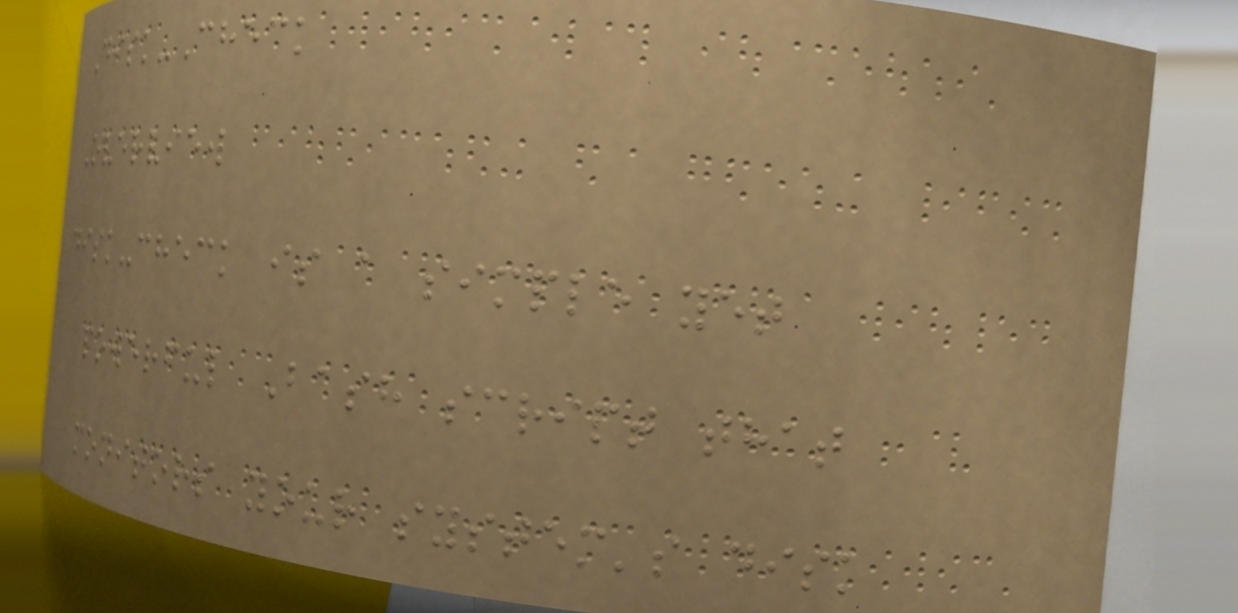Disk-Check
Overview
disk-check is a simple yet
powerful Bash script that
monitors your system's disk
